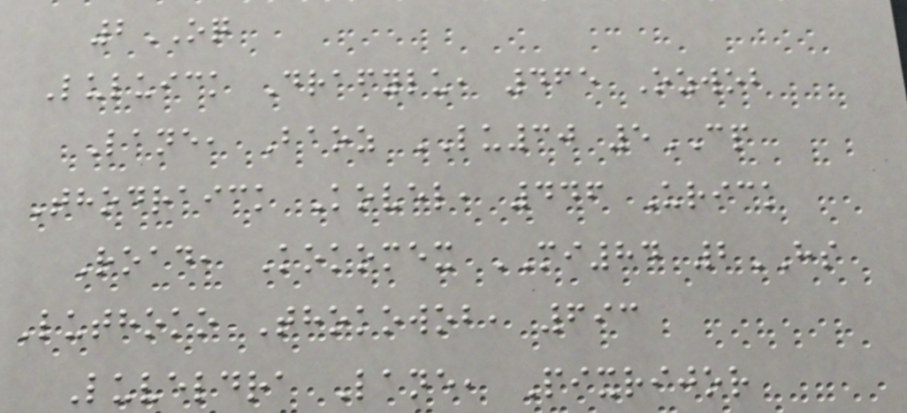2OQ
Luluick Drafylu, 465 Ozwob
Lane, Baoz LU30 5CP
Thodraick Kovel, 446 Urick
Road, Kokomex MI84 2HS
Luthoko Thokowob, 693
Luveldra Lane, Pixrijor
